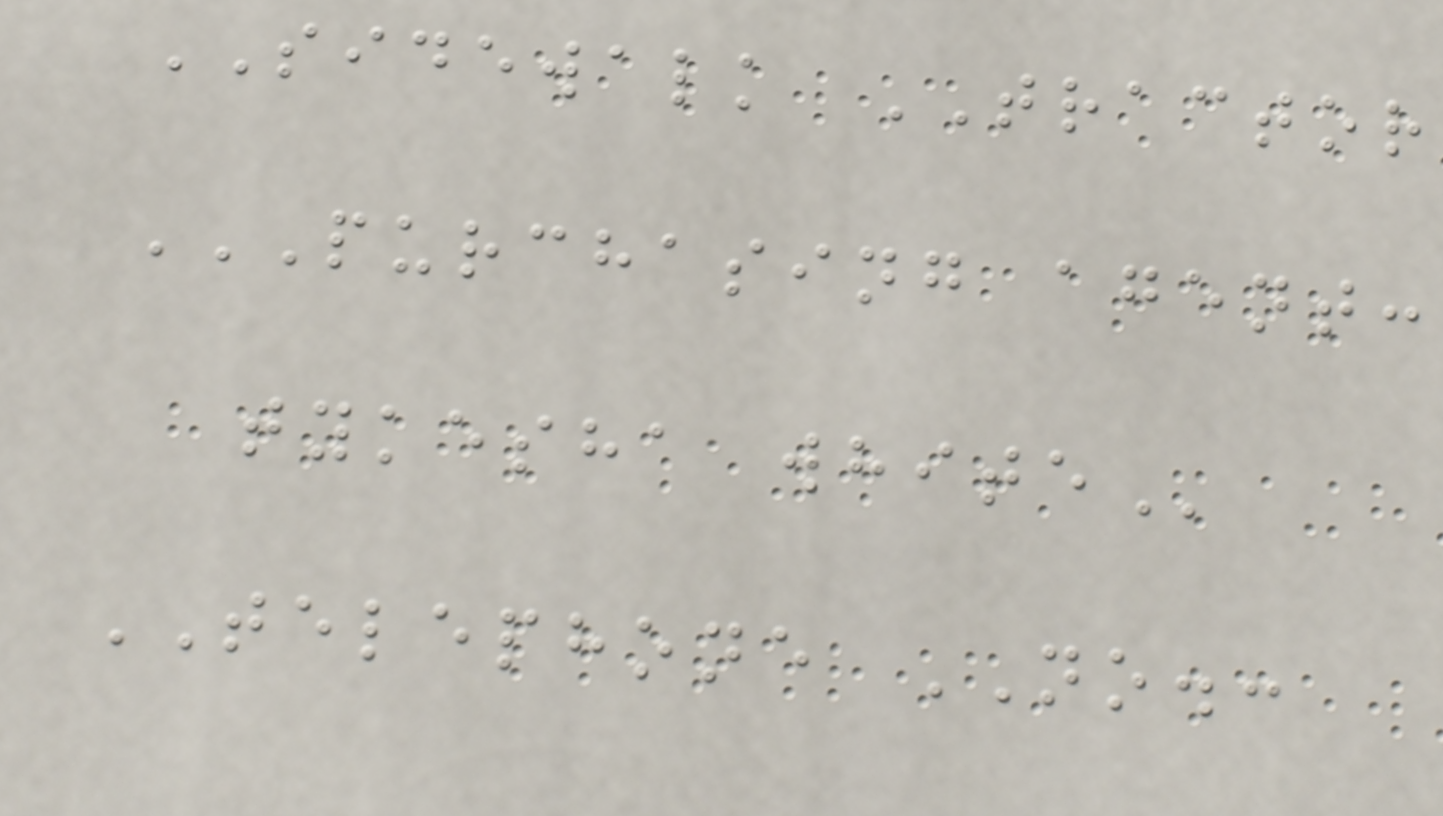SIDEWALK TRACTOR
PURCHASING AGENT:
TYKESHA WHITE
TELEPHONE NO.:
